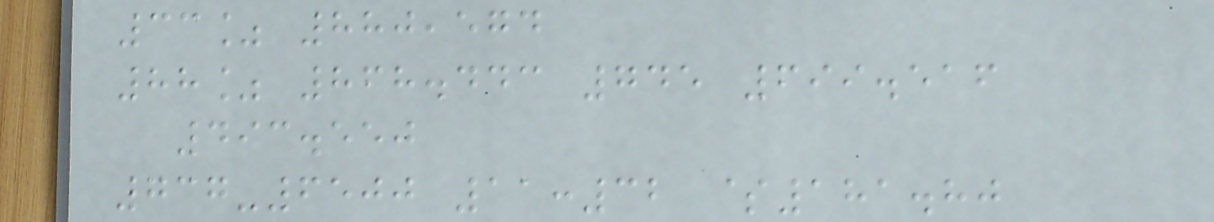33% 880,574
88% 868.443 745 699.516
493.550
737-6500 11:32 $181.80
